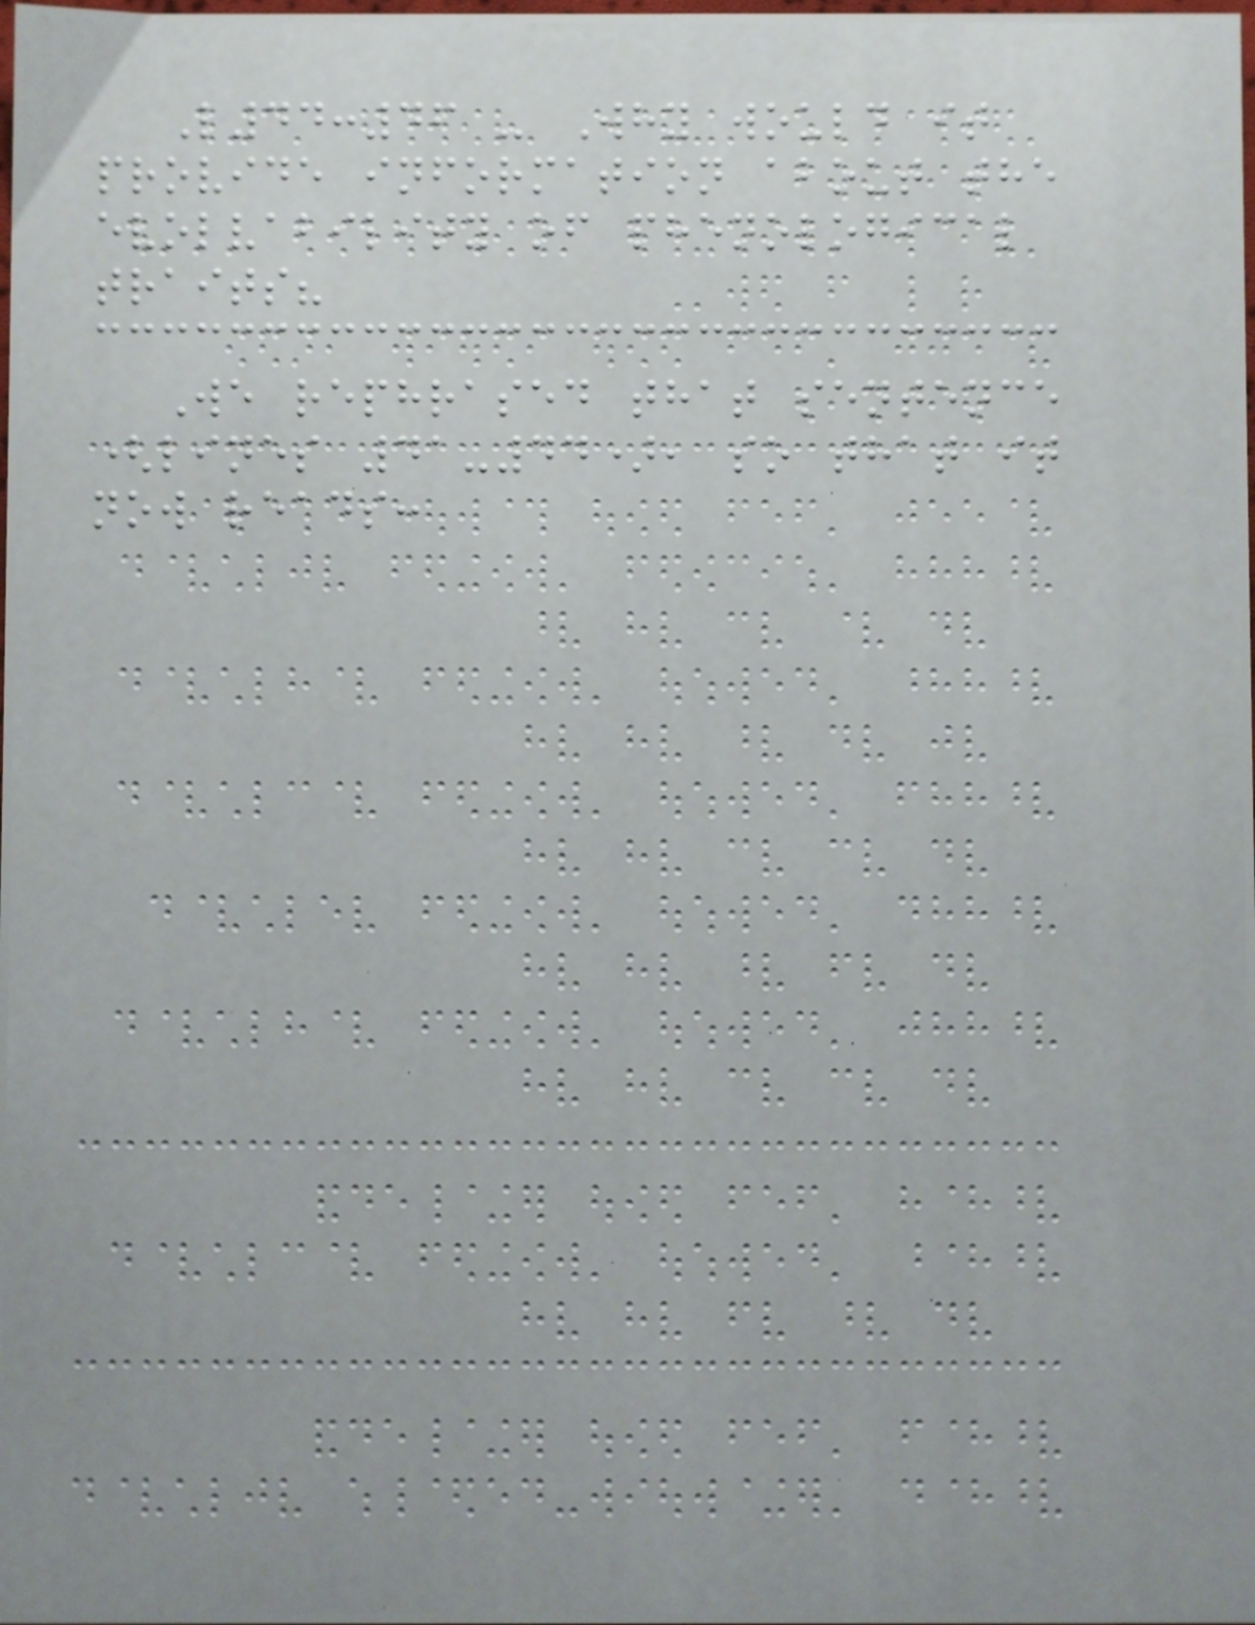L44:46 - Why would it
provide information about the
evolvability of phenological
traits?
We rephrased that sentence
(lines 41-44), so that it
now reads:
